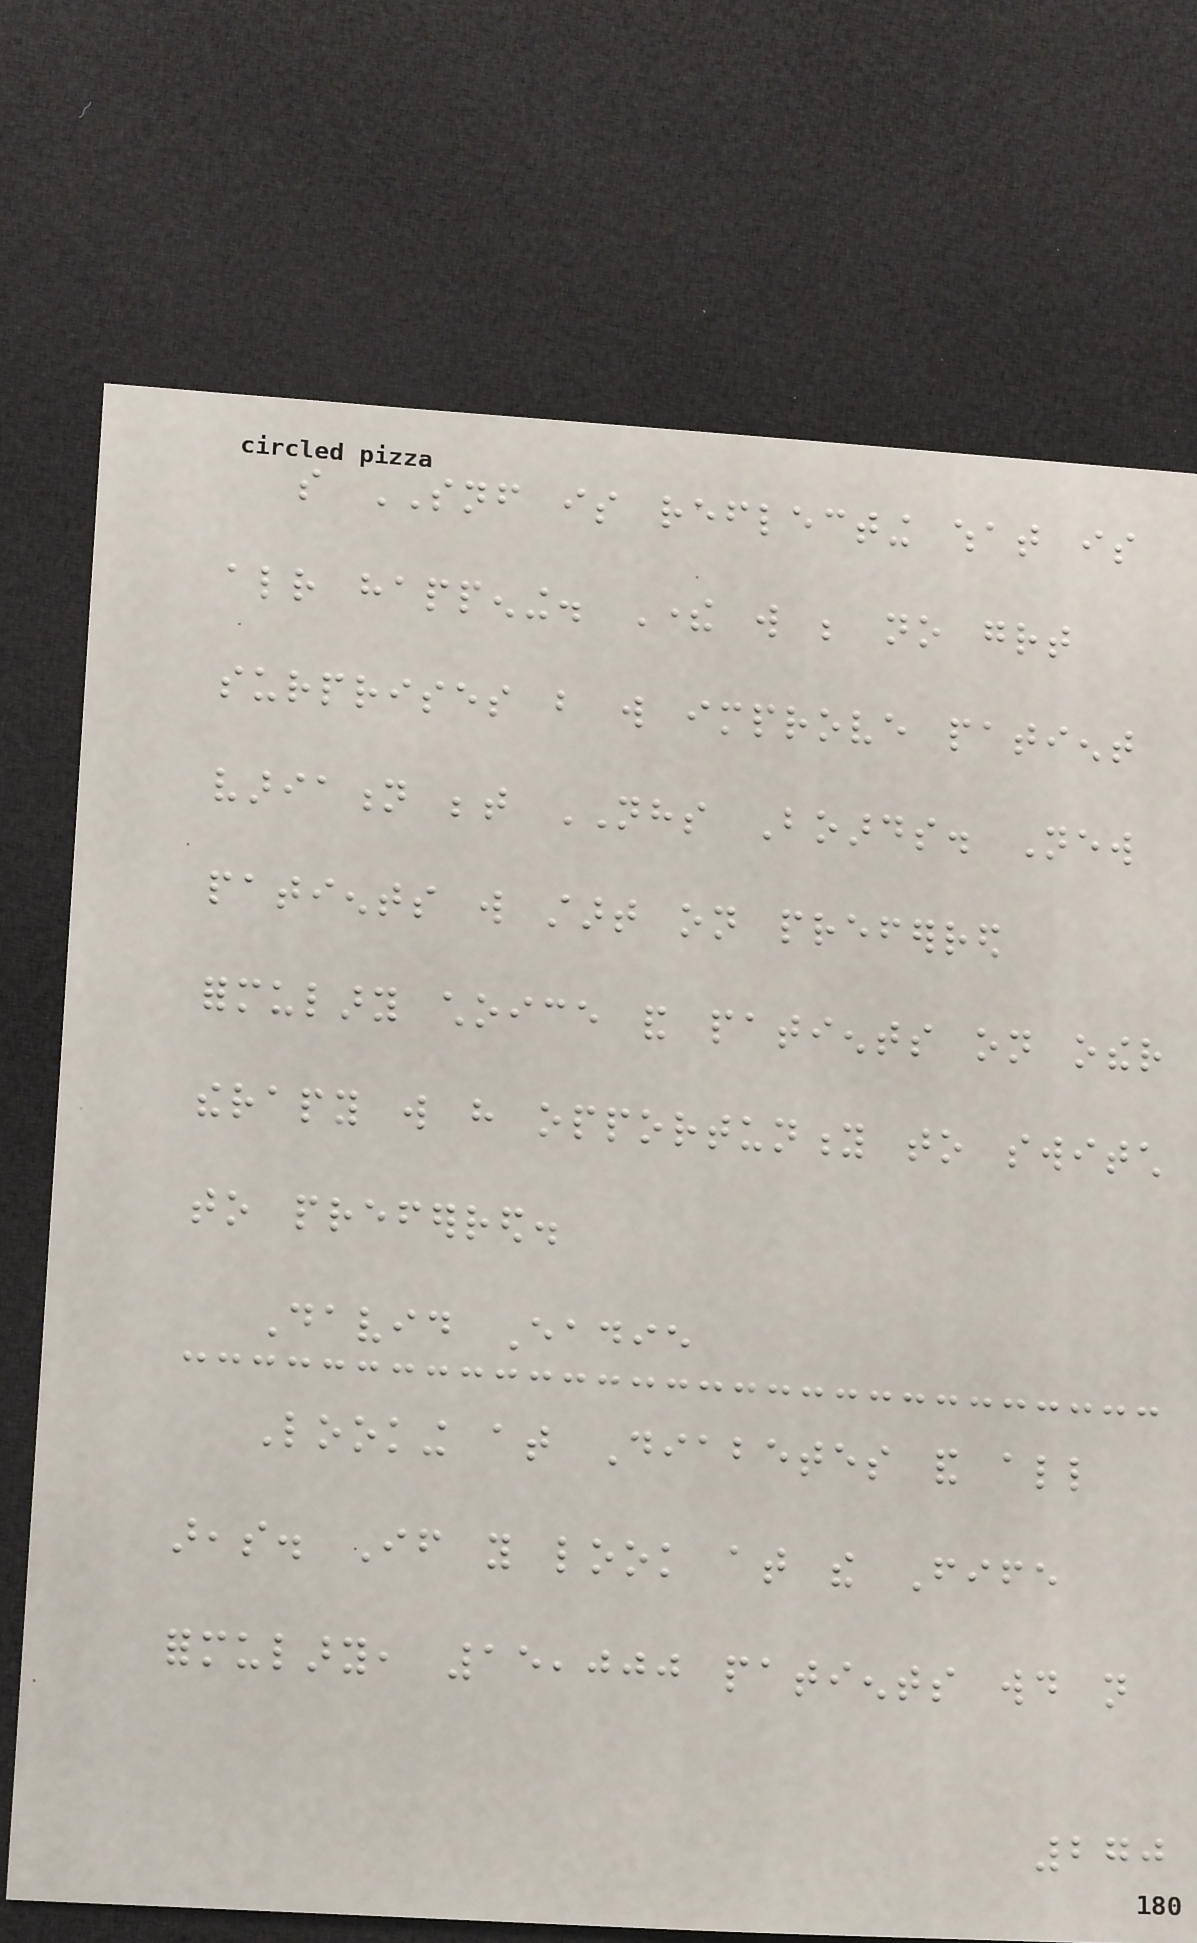so SNF is reflecting what is
already happening. There will be no great
surprises but will improve patient
variation between NHS Boards. New
patients will start on preferred
formulary choice and patients on other
therapy will have opportunity to switch
to preferred.
David Eadie
Looking at Diabetes and all
areas. If you look at the Fife
formulary, 15,000 patients would not
270
